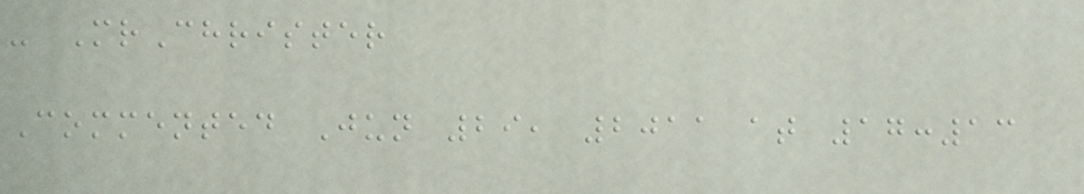- MrChrister
Commented Jun 29, 2011 at 17:13
